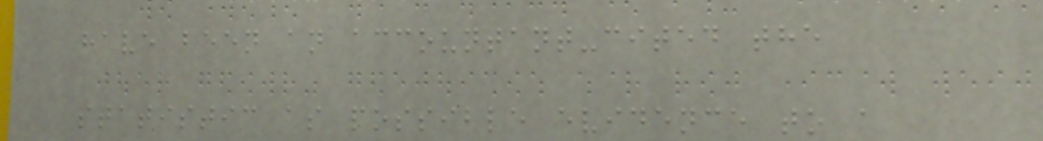have been an accountant-cited the
statistic as possible evidence to a
